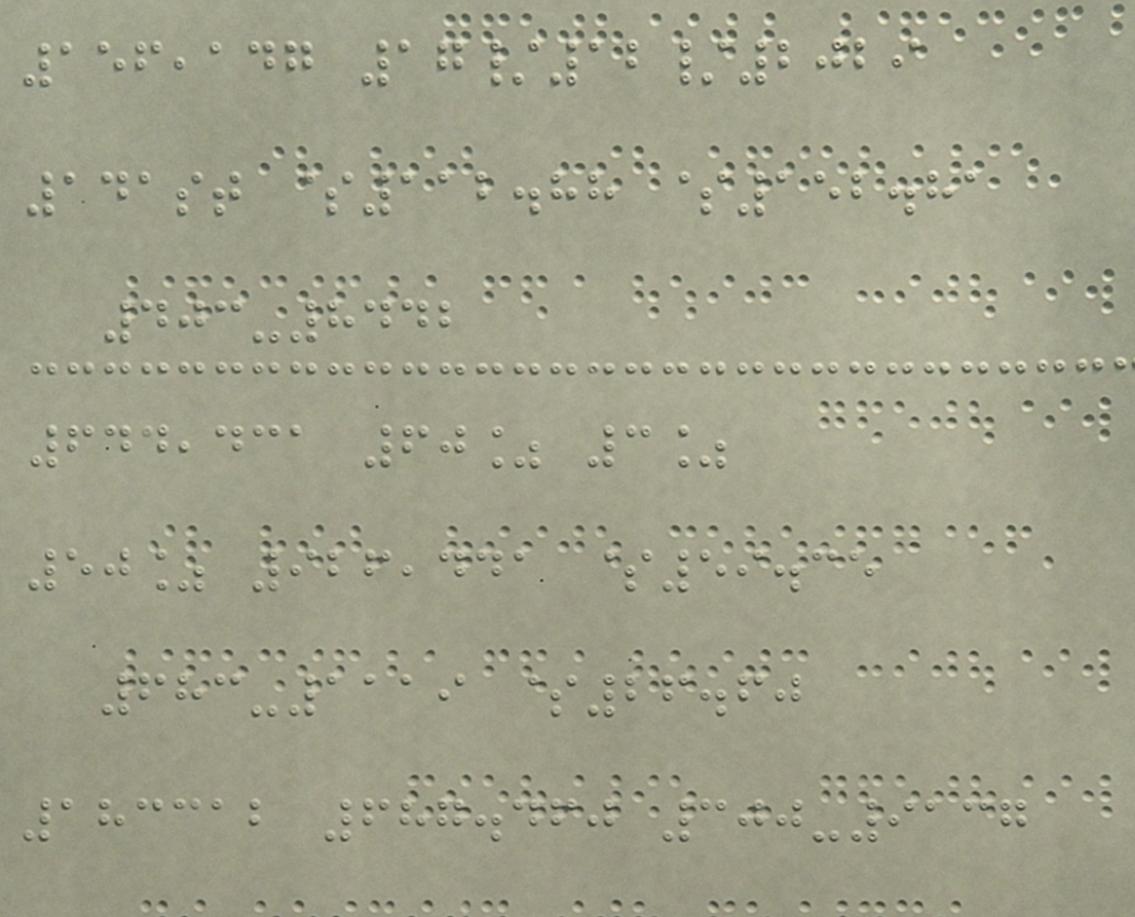156,147 17/12/2029
141st $112.88 $152.81
403-8442
644,431 60% 3%
50% 926,441 $59.35
683-1119 $26.60
183312 687.460 300-9137
